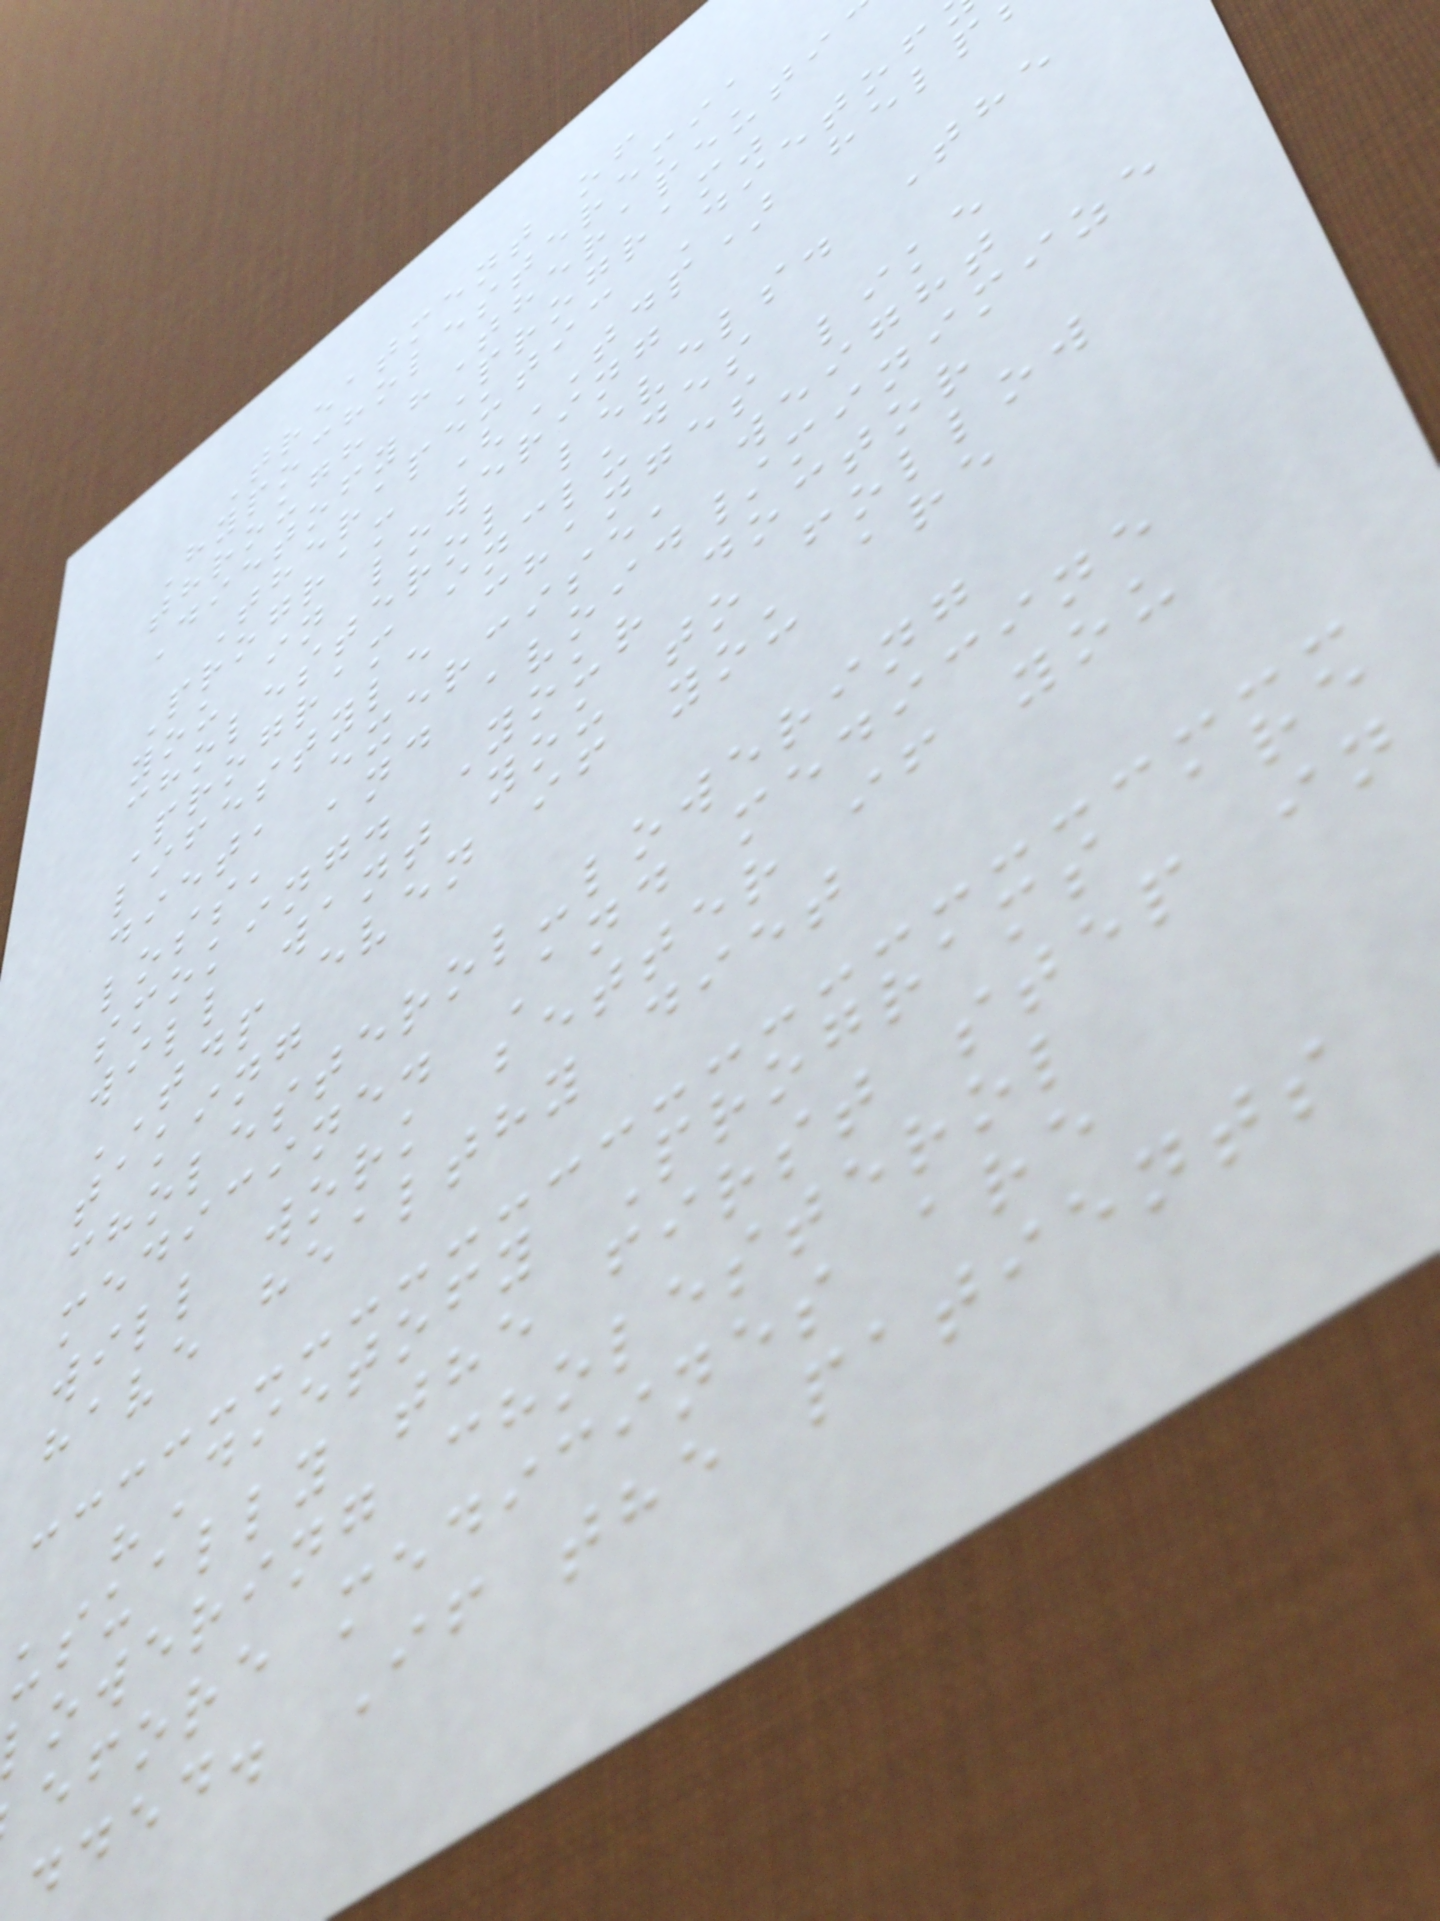Treatment of
Hypocholesteremia
through "Therapeuti
Dietofy Program"
Therapeutic Dietof
Program (TDP) help
you in lowering
cholesterol levels. The
Program includes
lifestyle changes like
diet, exercise, weight
loss, and avoid/minimize
smoking. Your doctor
will want you to follow
TDP even if you are
taking
cholesterol-lowering
medicine. And medicine
will work better if you
have healthy diet
"Dietofy Programs are
usually the first step in
owering cholesterol
efore medicines are
ded. If the patients
